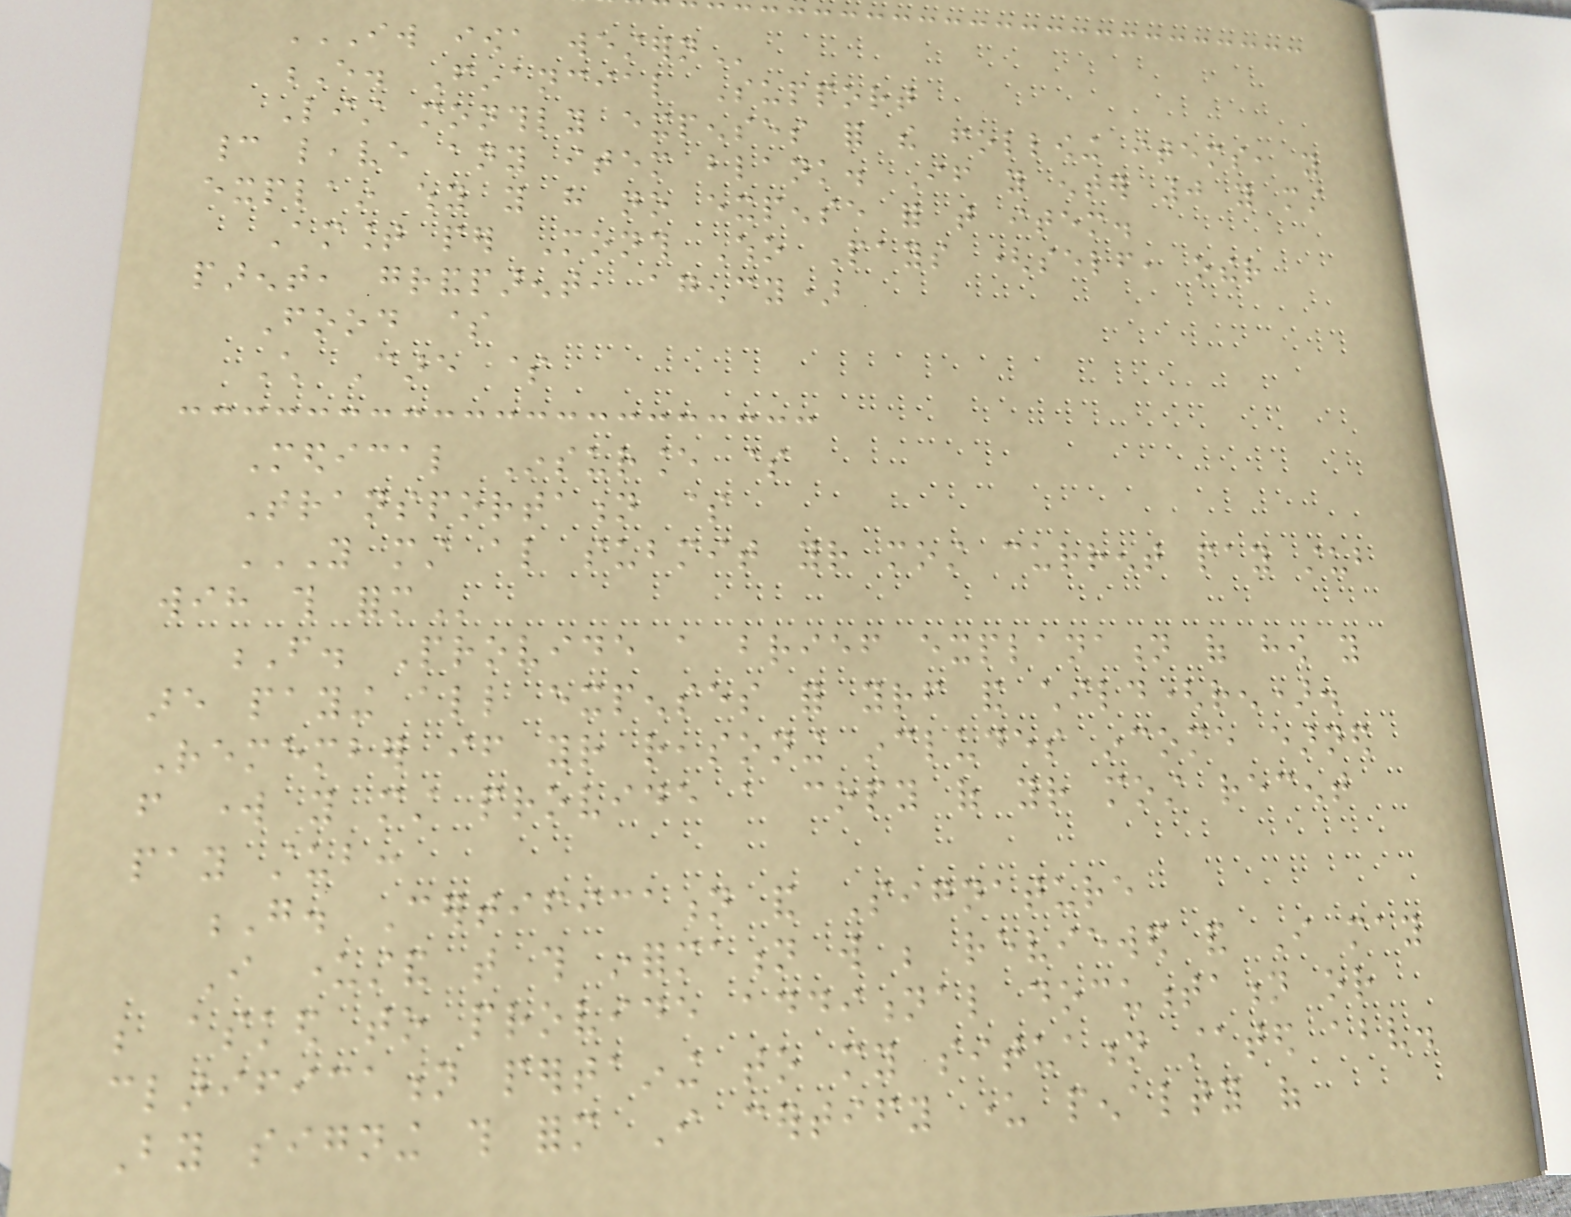IW IOWA WESTERN
E. Financial Support
List monthly expenses for the following items, you
cannot leave any item blank. If you enter 0 you must
explain why you have no expense for that item.
Amount per Month Who Pays (self, other
parent, grandparent, agency)
Food $
Child Care $
Medical Insurance $
Transportation $
YOU MUST ALSO SUBMIT YOUR MOST CURRENT PAY STUB
WIH THIS FORM
F. Provide a brief explanation of how you
are paying all expenses for yourself and child(ren).
Remember if your reasoning includes income earned
from work you must provide a copy of your most recent
pay stub:
G. Certification and Signature
I understand that this information will be reviewed and I may
be asked to provide additional documentation or
clarification pertaining to my situation stated above.
By signing this form I certify under penalty of
